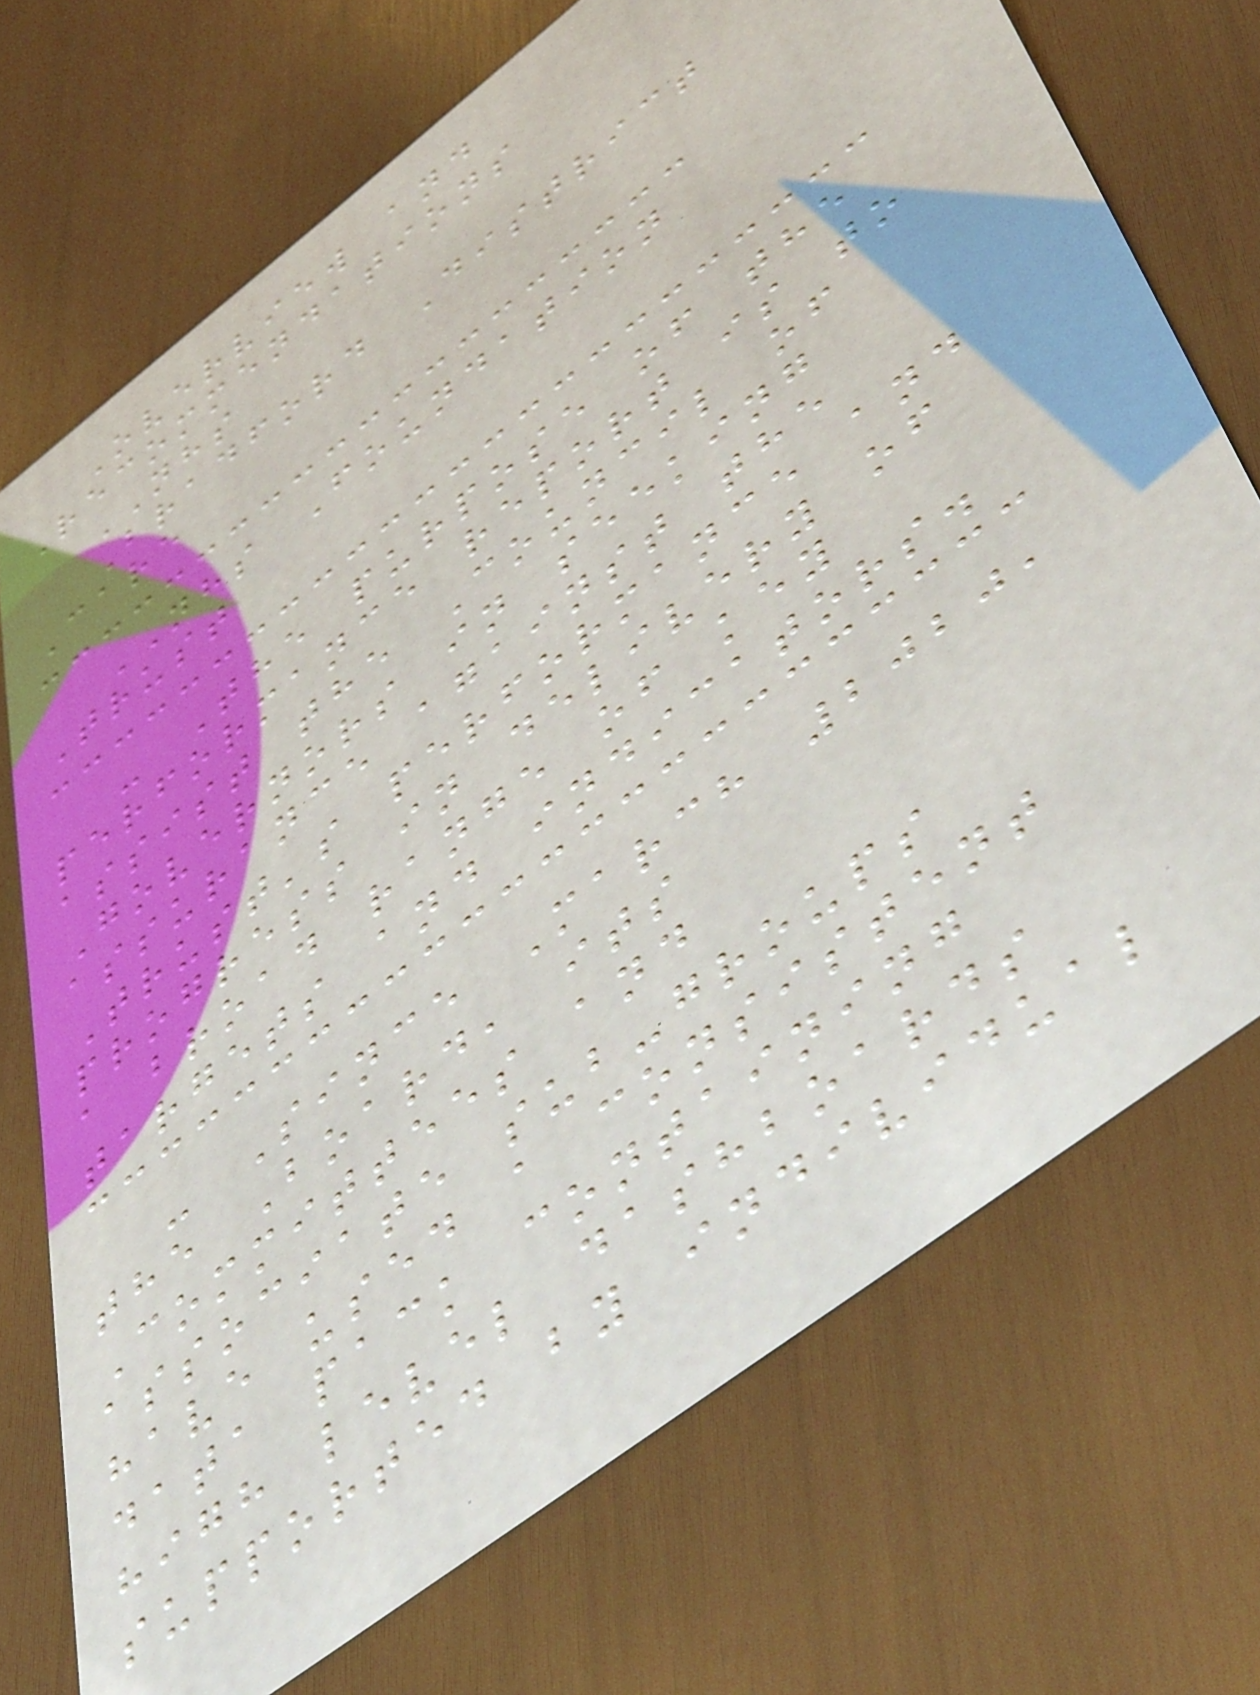Overview and
Recommendations
NHS
Bradford District
Care
NHS Foundation
Trust
- The purpose of the
performance report is to
assist the Council of
Governors in seeking
assurance against the
Trust's performance and
progress in delivery of
a broad range of key
targets and indicators.
- Since March 2020,
the Board, its
Committees and
associate sub-groups
have used a consistent
data pack containing
high level dashboards
supported by individual
